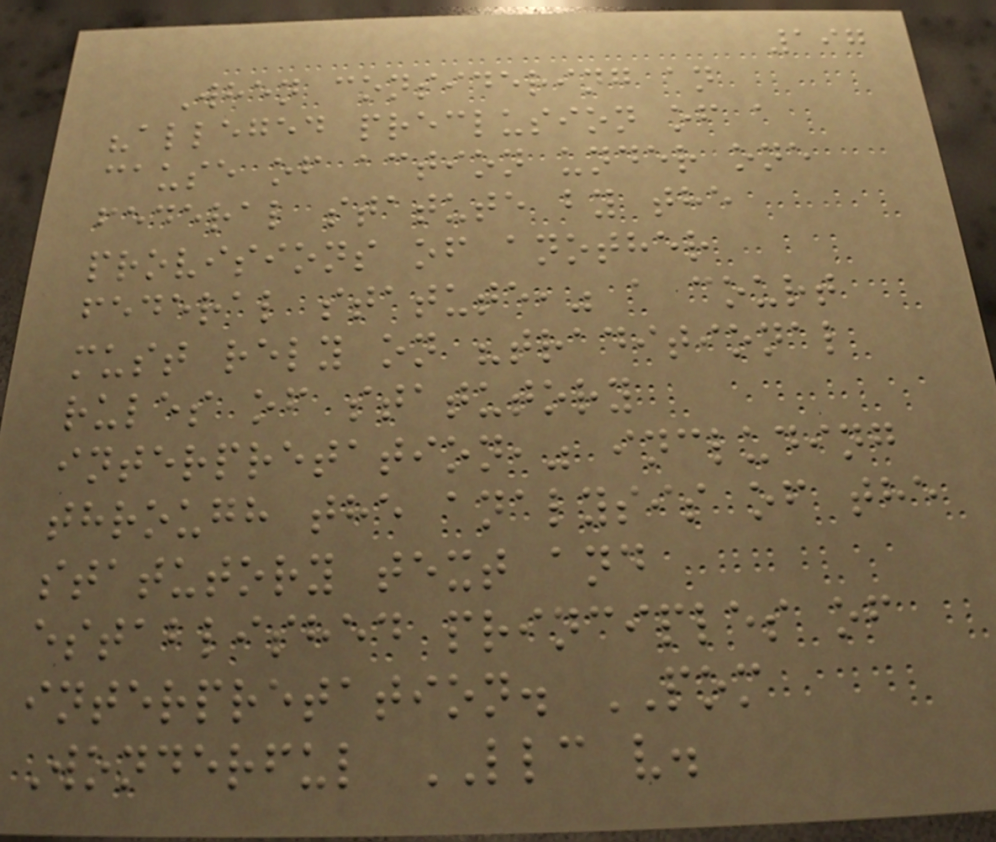197
When considering an
"alleged preclusion of a
cause of action under one
federal statute by the
provisions of another
federal statute," a court
must rely on "traditional
rules of statutory
interpretation," including
through the analysis of the
statutory text and
established principles of
interpretation. POM
Wonderful LLC v.
